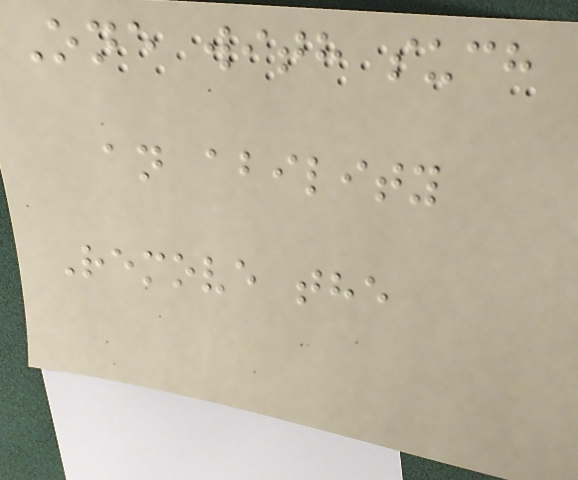One with such
an ability
Remove the
